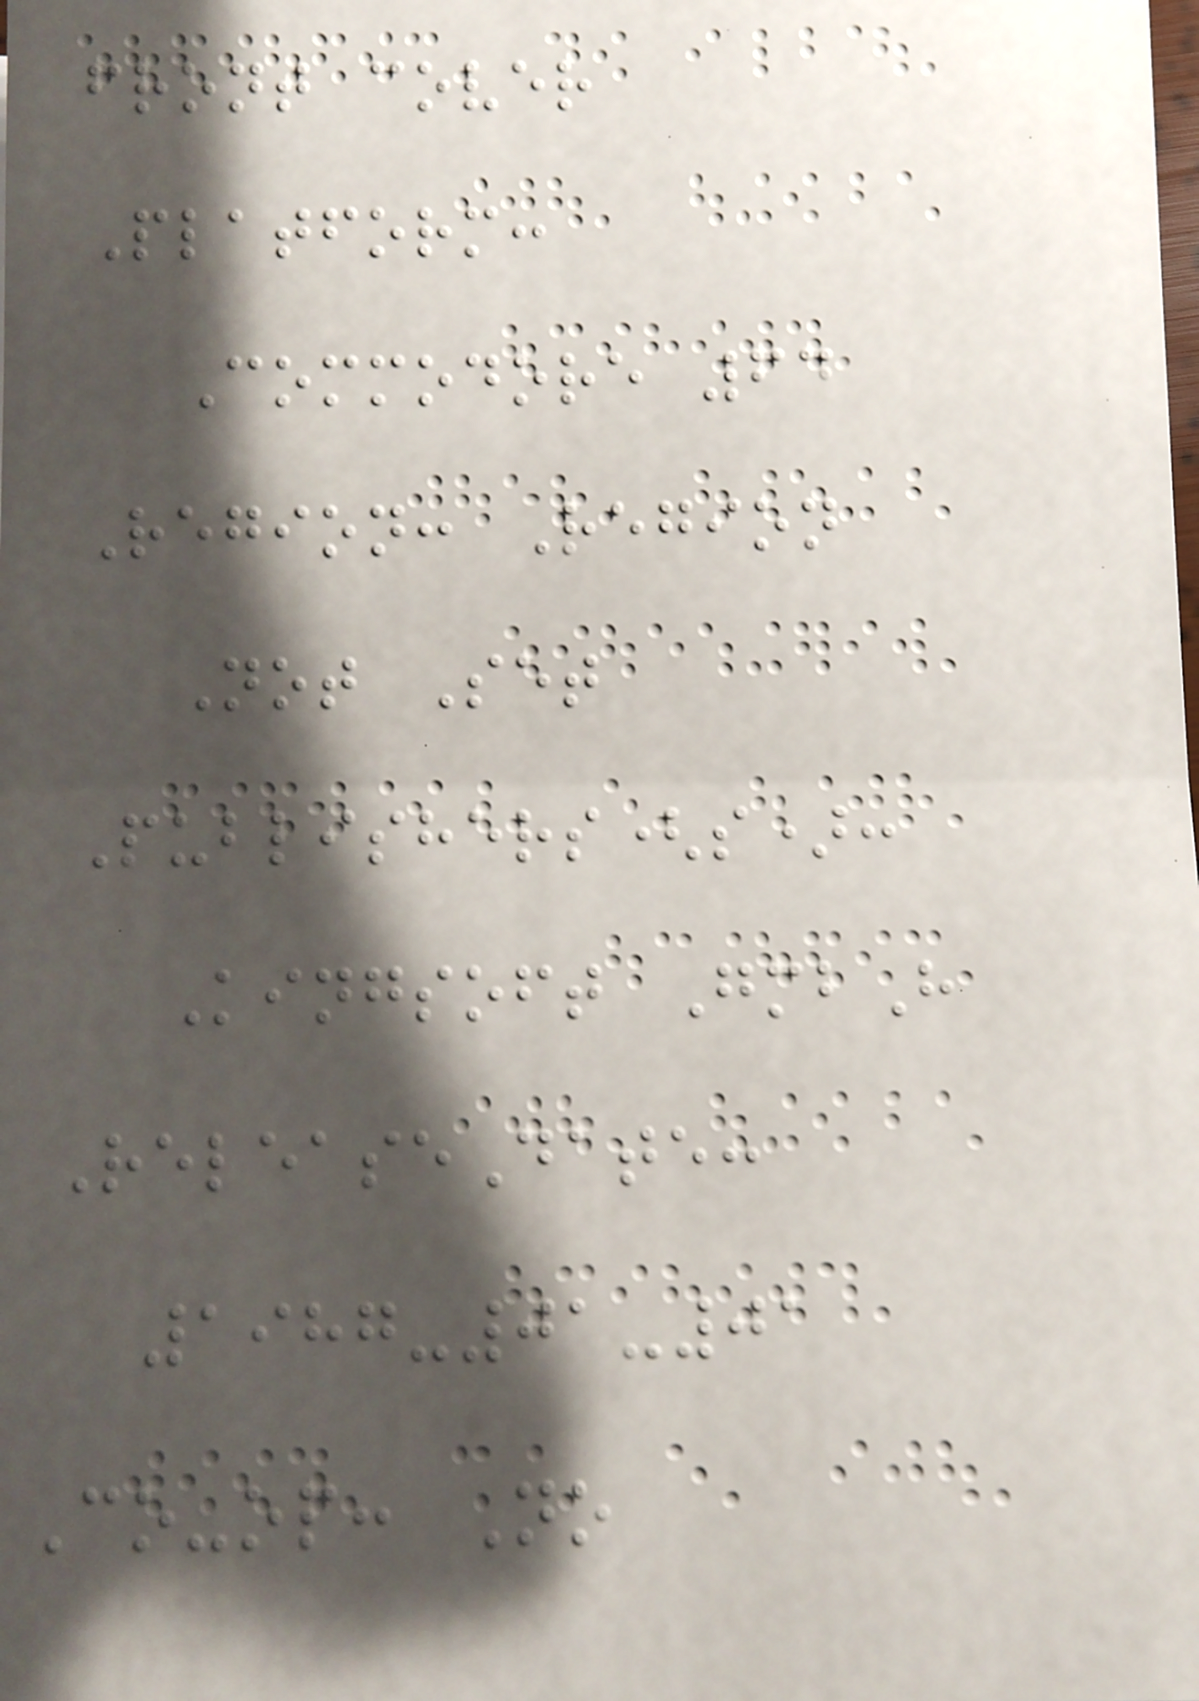front cover
Platform:
Commodore 64
Region: Region
Not Set
Publishers(s):
Kingsoft GmbH
ReleaseDate:
1987-01-01
Co-op: No
